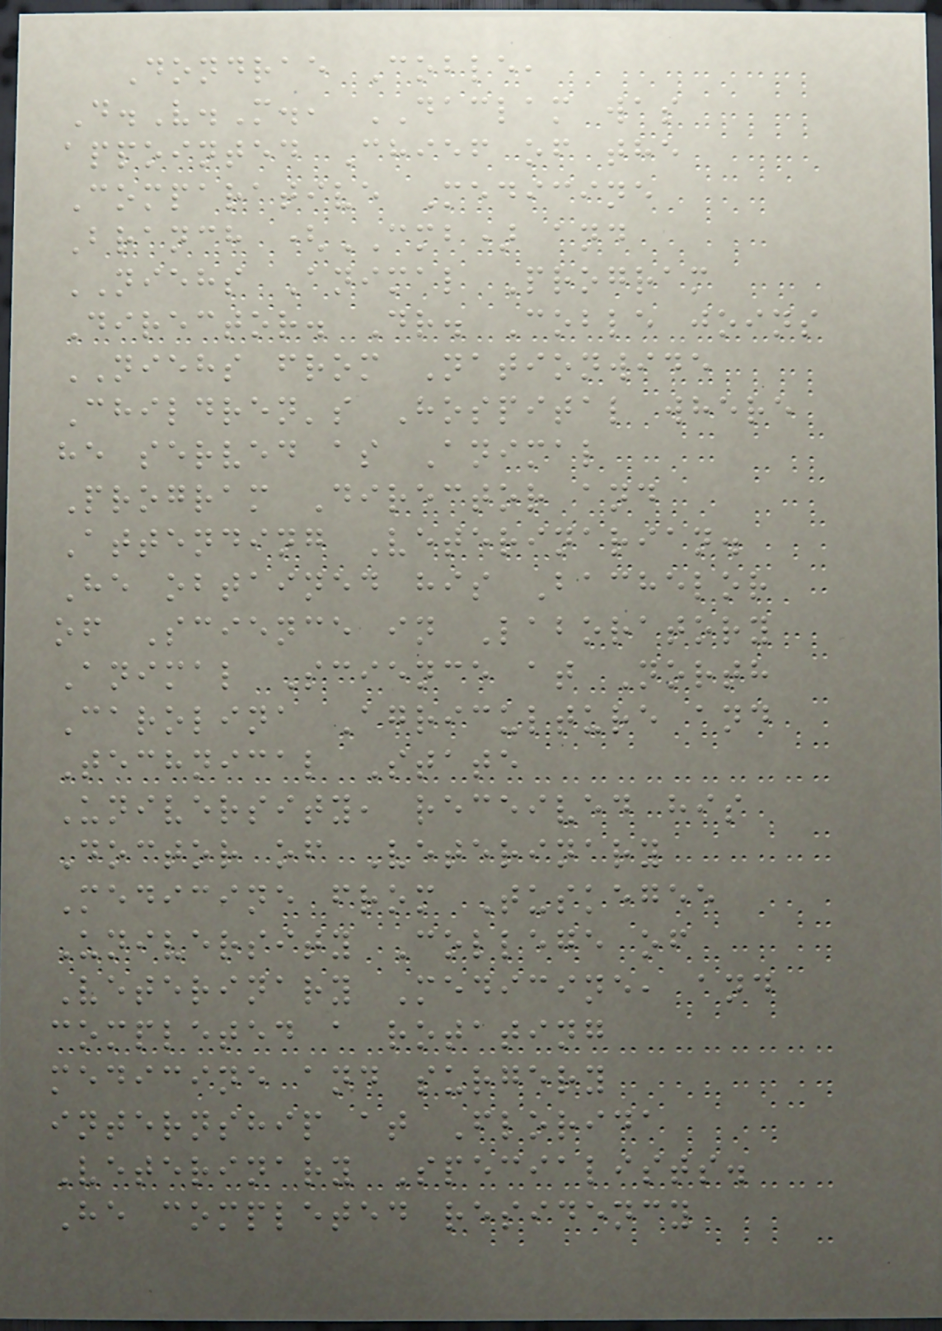Dondrae Coble,
D.V.M., DACLAM was
appointed Chief of the
Comparative Medicine
Branch (CMB) and
NIEHS Animal Program
Director. Dr. Coble joins
NIEHS from Nationwide
Children's Hospital where
he served as Animal
Program Director and
Attending Veterinarian.
He obtained his Bachelor
of Science in Laboratory
Animal Science at North
Carolina Agriculture and
Technical State
University, received his
Doctor of Veterinary
Medicine from Tuskegee
University College of
Veterinary Medicine, and
completed a rotating
medicine and surgery
internship at Florida
Veterinary Specialists.
He completed residency
